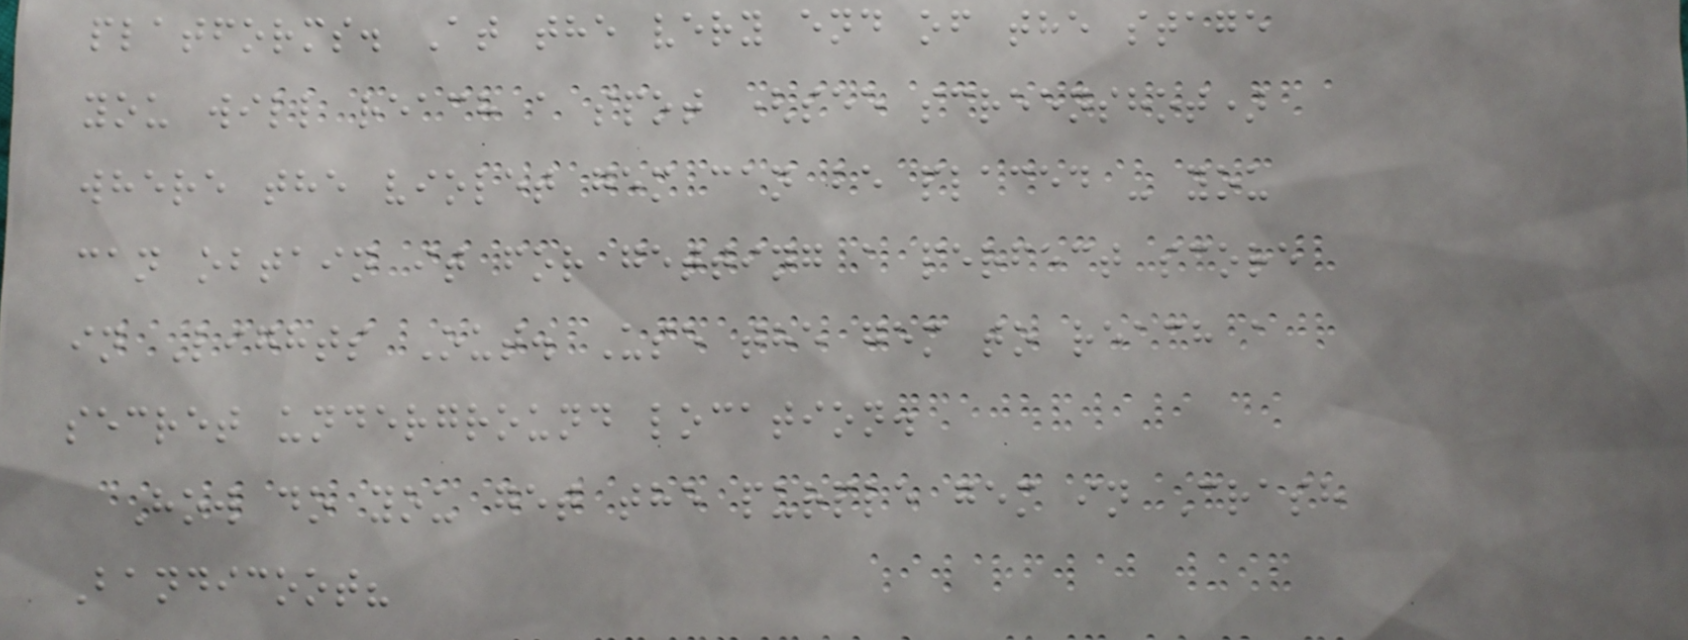platforms. At the very end of the stage
you will reach a spot (see screenshot)
where the violet gem can be placed - you
can obtain it for getting a perfect score
in Lights Out. Use the gem to reach a
secret underground location.
How do you get the purple gem in Crash
Bandicoot?
